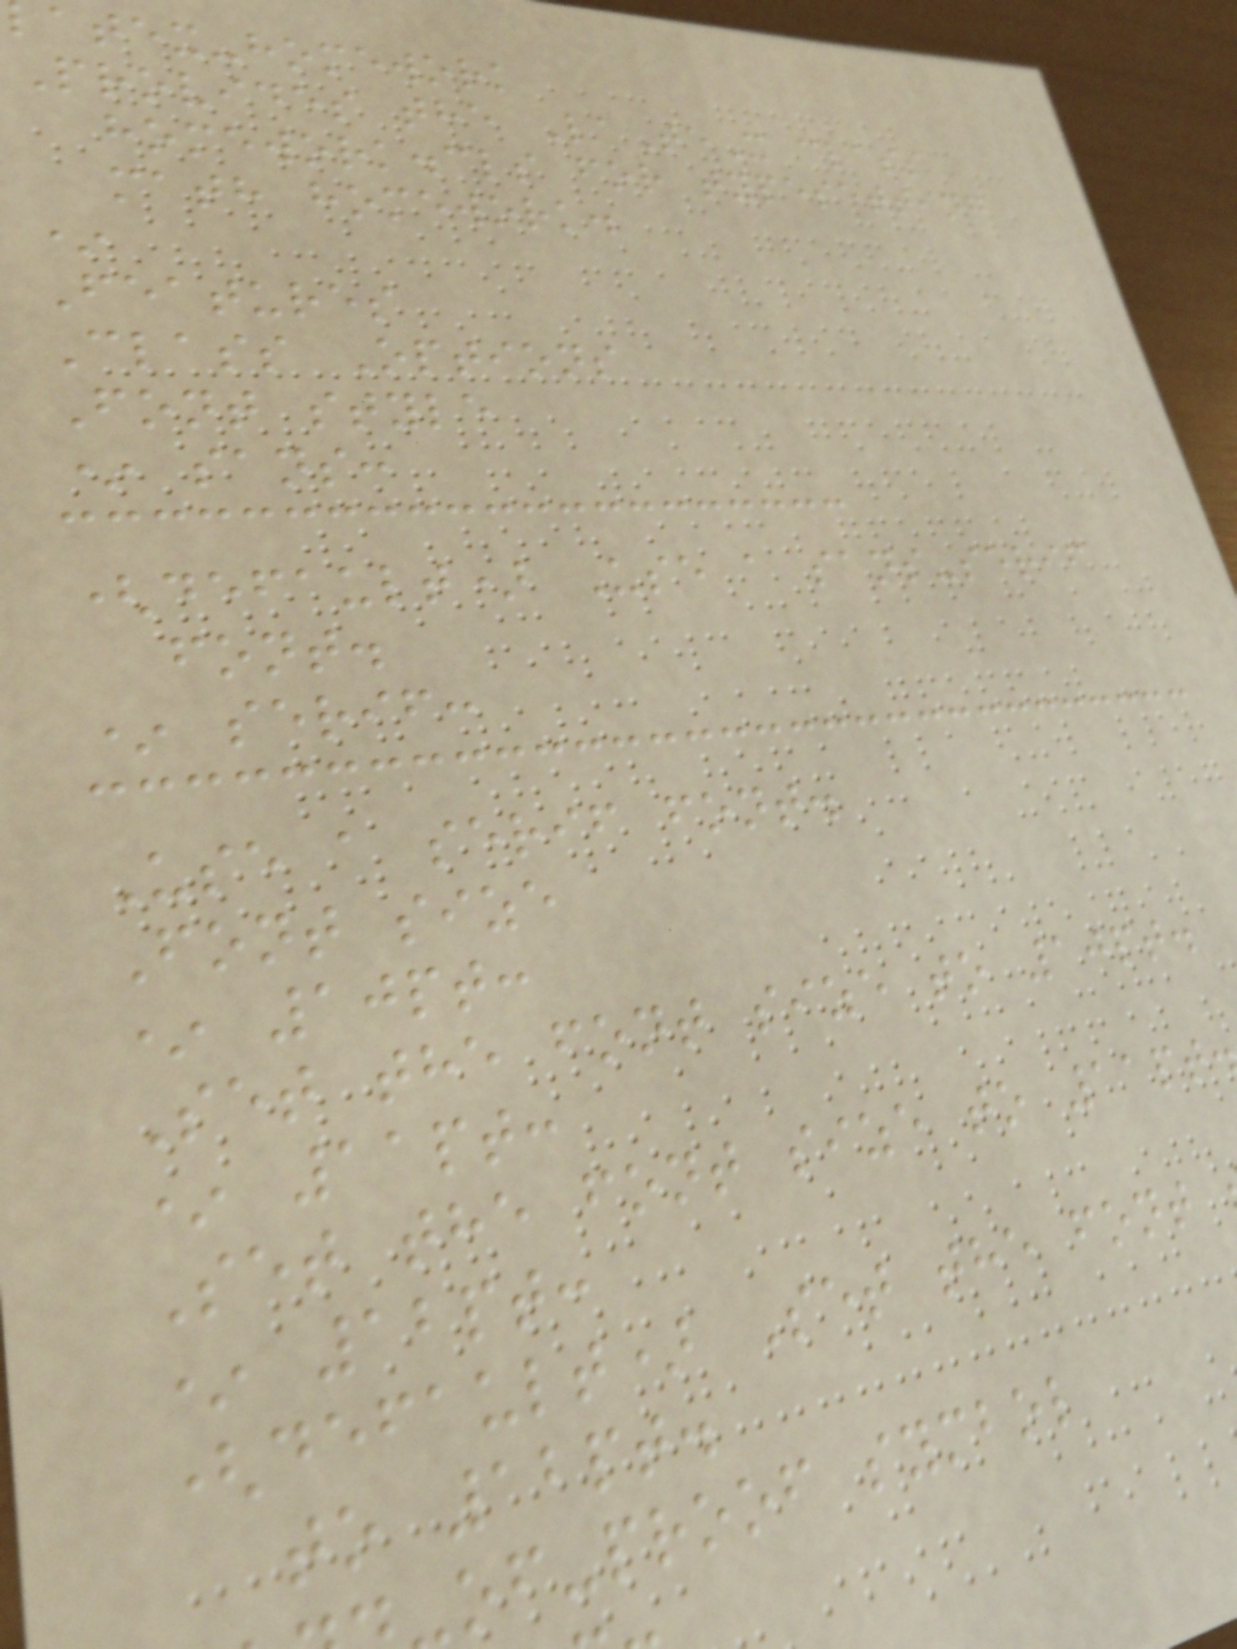atex-homework
Provides the LaTeX class
homework.cls for typesetting
math homework.
*
Features
Class Options
Font style
* sans:
(default) Use a sans-serif
font.
* serif:
Use a serif font.
Font size
* 10pt:
Set the font size to 10pt.
* 11pt:
Set the font size to 11pt
* 12pt:
(default) Set the font
to 12pt.
of-proof symbol
